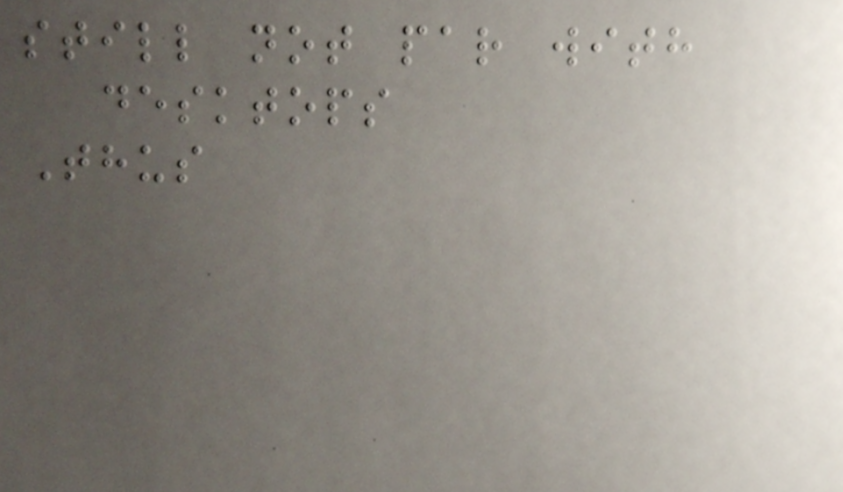still not par with
desktops
Thus
